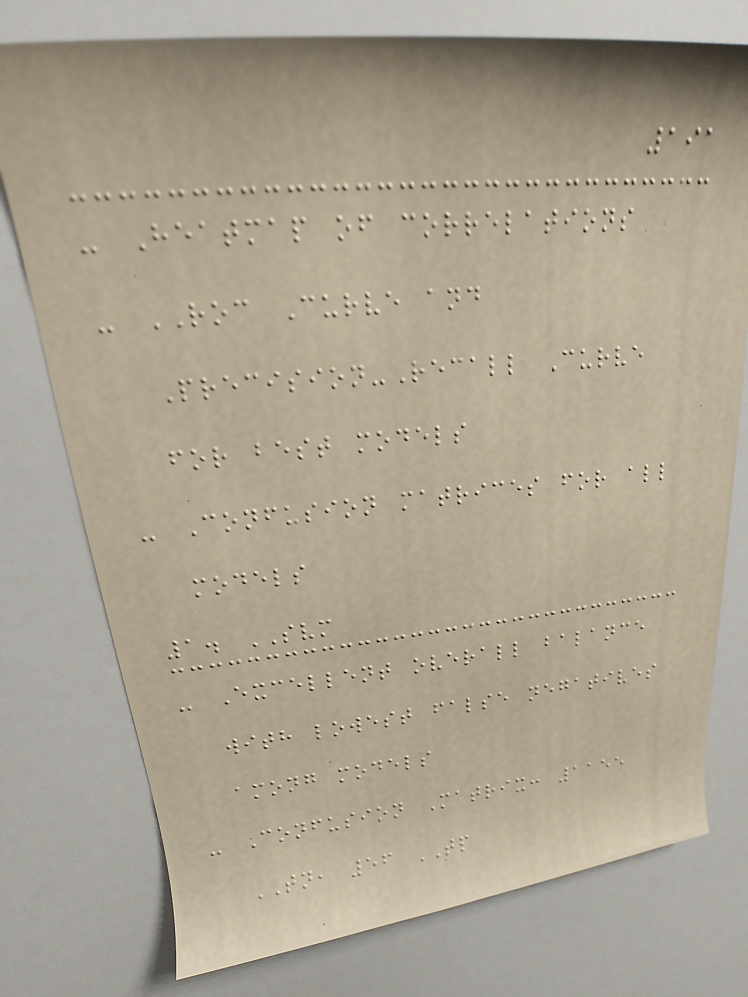191
- Heatmap of correlations
- ROC Curve and
Precision-Recall Curve
for best models
- Confusion matrices for all
models
1. SVM
- Excellent overall balance
with lowest false negatives
among models
- Confusion Matrix: 1155
TN, 56 TP
